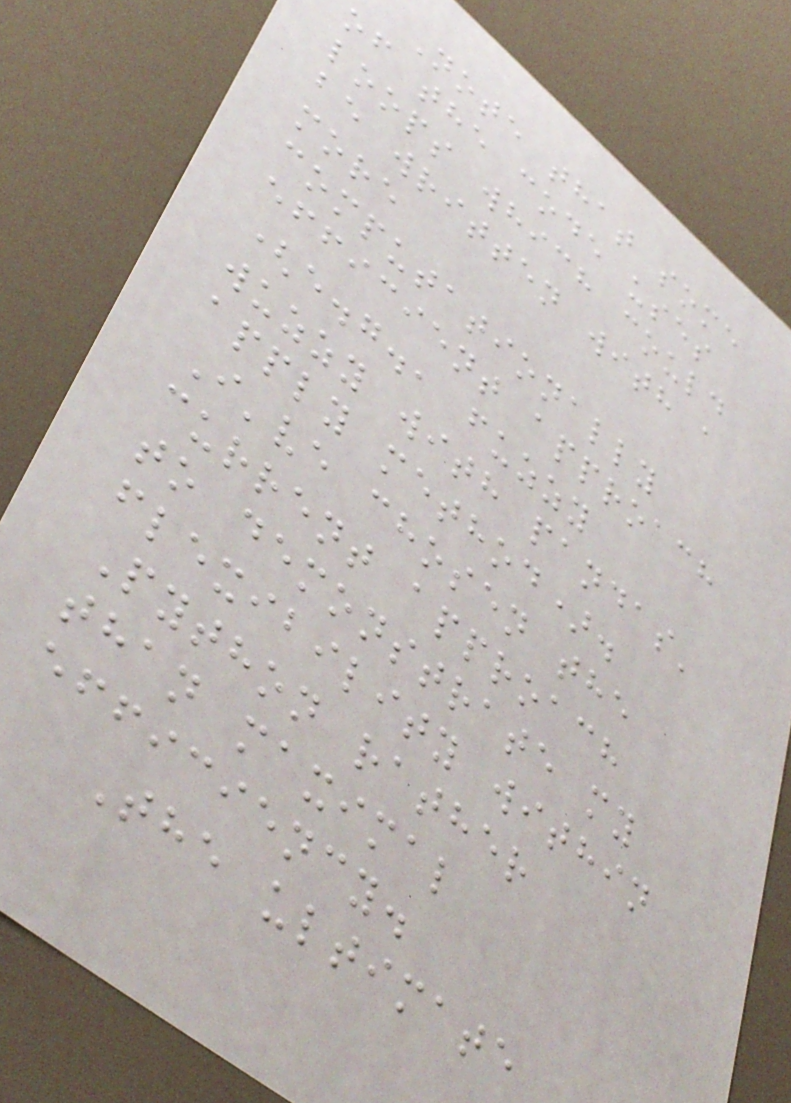Note that some
of the code uses
loops which could
be written with a
more
computationally
efficient approach
(e.g., fuzzy
wuzzy with pandas'
apply method).
I've chosen the
current approach
to demonstrate my
flexibility within
Python rather
than maximal
efficiency.
The ultimate
